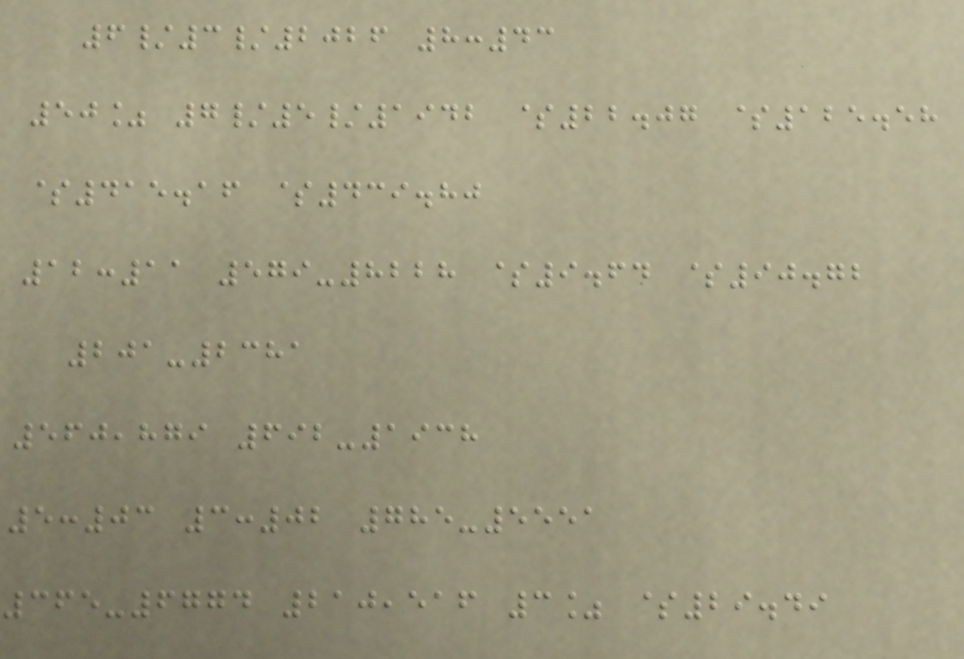6/3/2026 8:43
50% 7/5/1942 $22.07 $125.58
$415.16 $439.80
12:11 579-8228 $9.64 $90.72
201-2381
560,879 692-1938
5:03 3:02 785-5551
365-6774 210,516 3% $29.49
